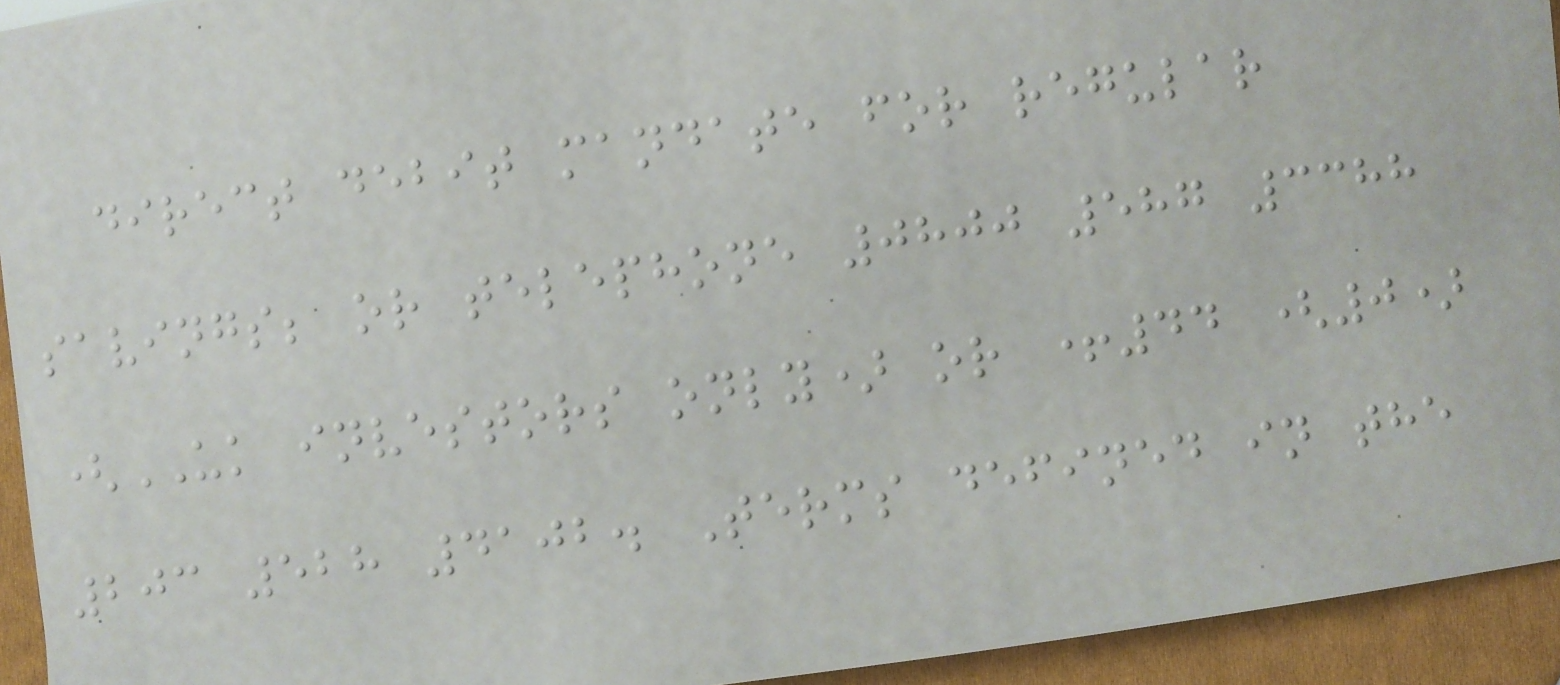direct debit mandate for regular
savings; or telephone 0800 587 3388
(UK investors only) or +44 (0)
203 528 4102. Terms defined in the
